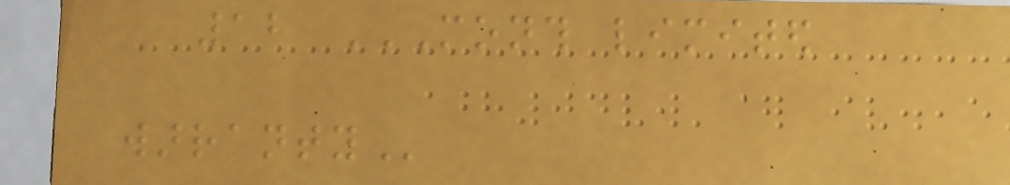12 MONTH LIMITED
WARRANTY
